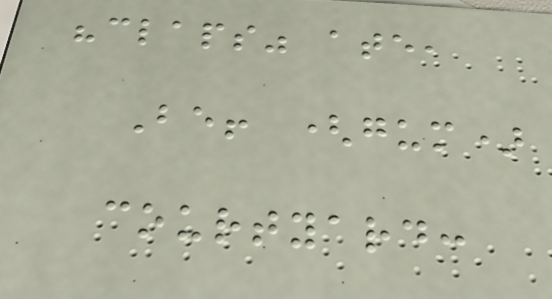"claps" ate,
Be! (gum)
courtyard:
